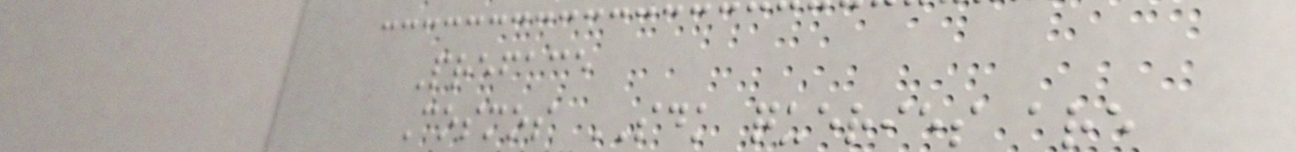Preface
Cosmos SDK queries are
